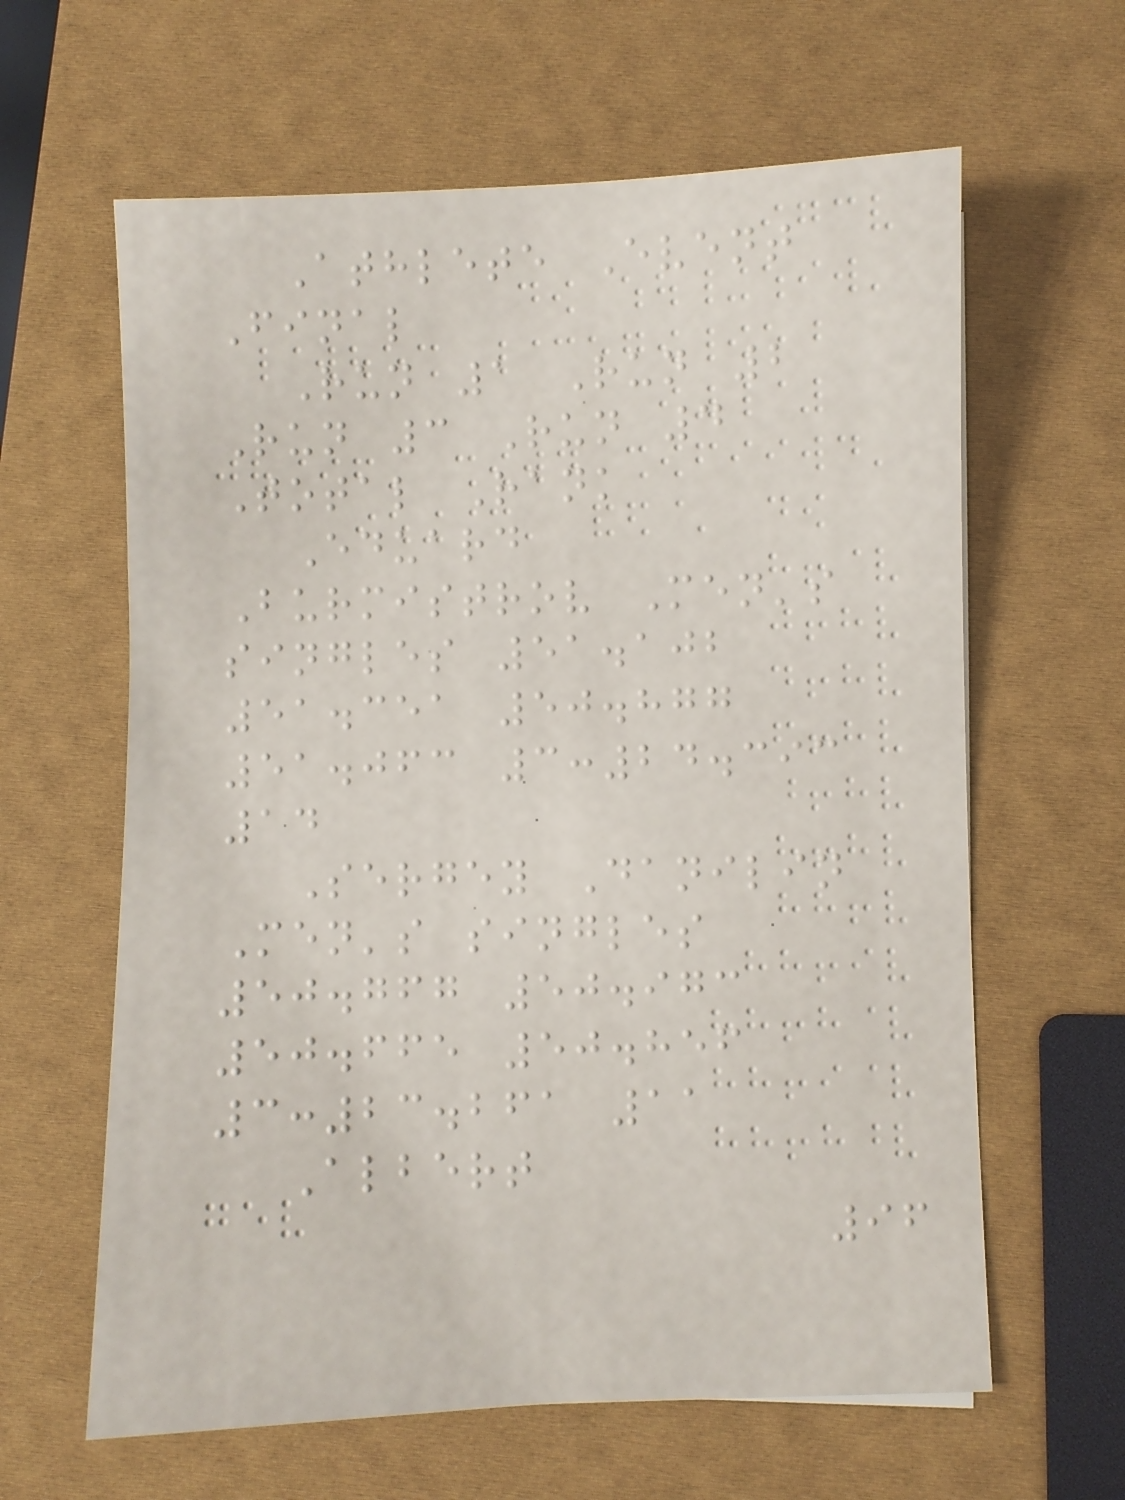Athlete Event
Final
Run 1 Run 2
Run 3 Run 4
Total Rank
Eduard
Burmistrov Men's
singles 51.102
51.351 50.877
51.063 3:24.393
14
Sergey Danilin
Men's singles
50.767 50.973
50.665 50.856
3:23.261 11
Albert
96
